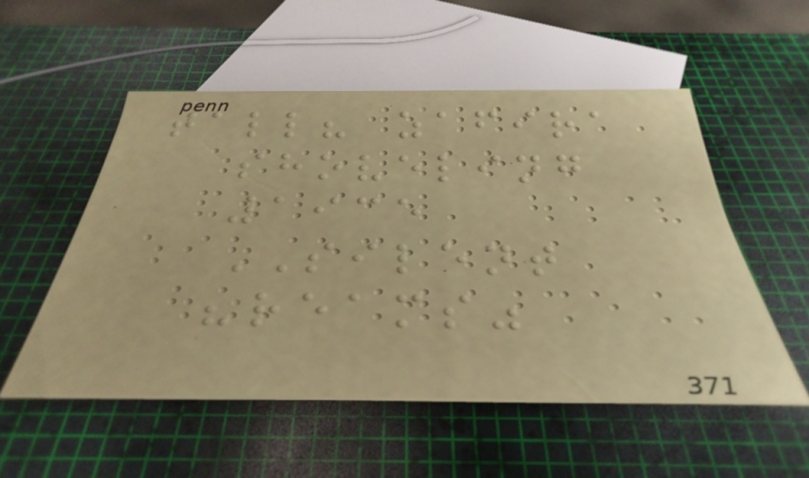tall? zafira
shoveling
1935
SILENT
"reams"
